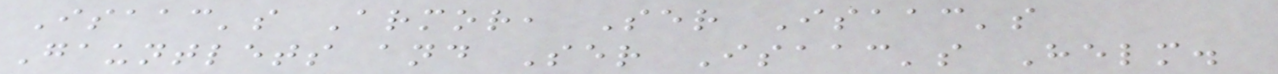Isaac's Armor, Ser Isaac's
Gauntlets and Ser Isaac's Helm.
